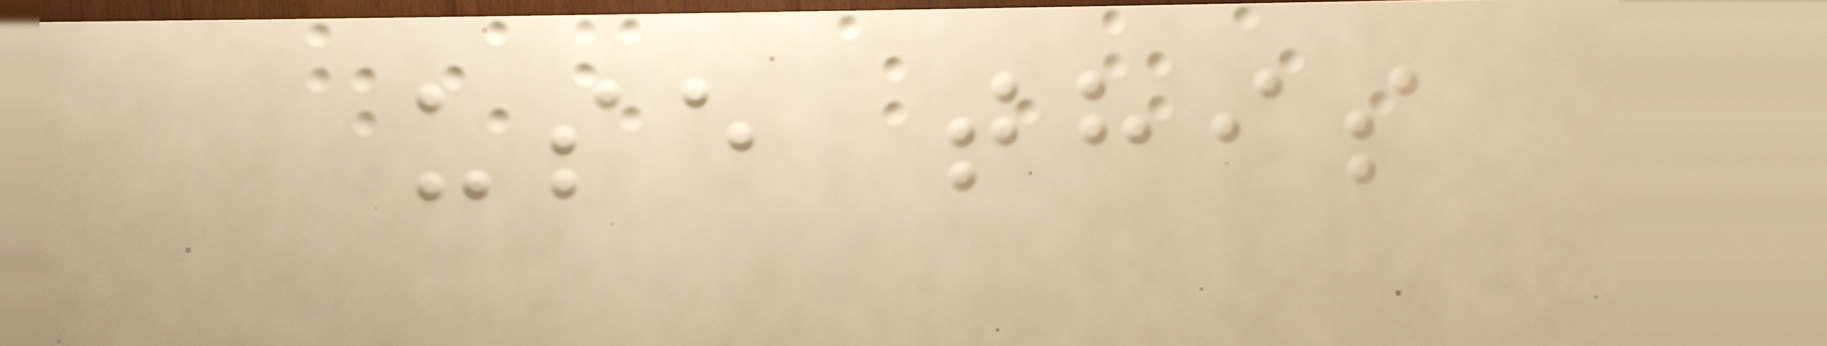use this
